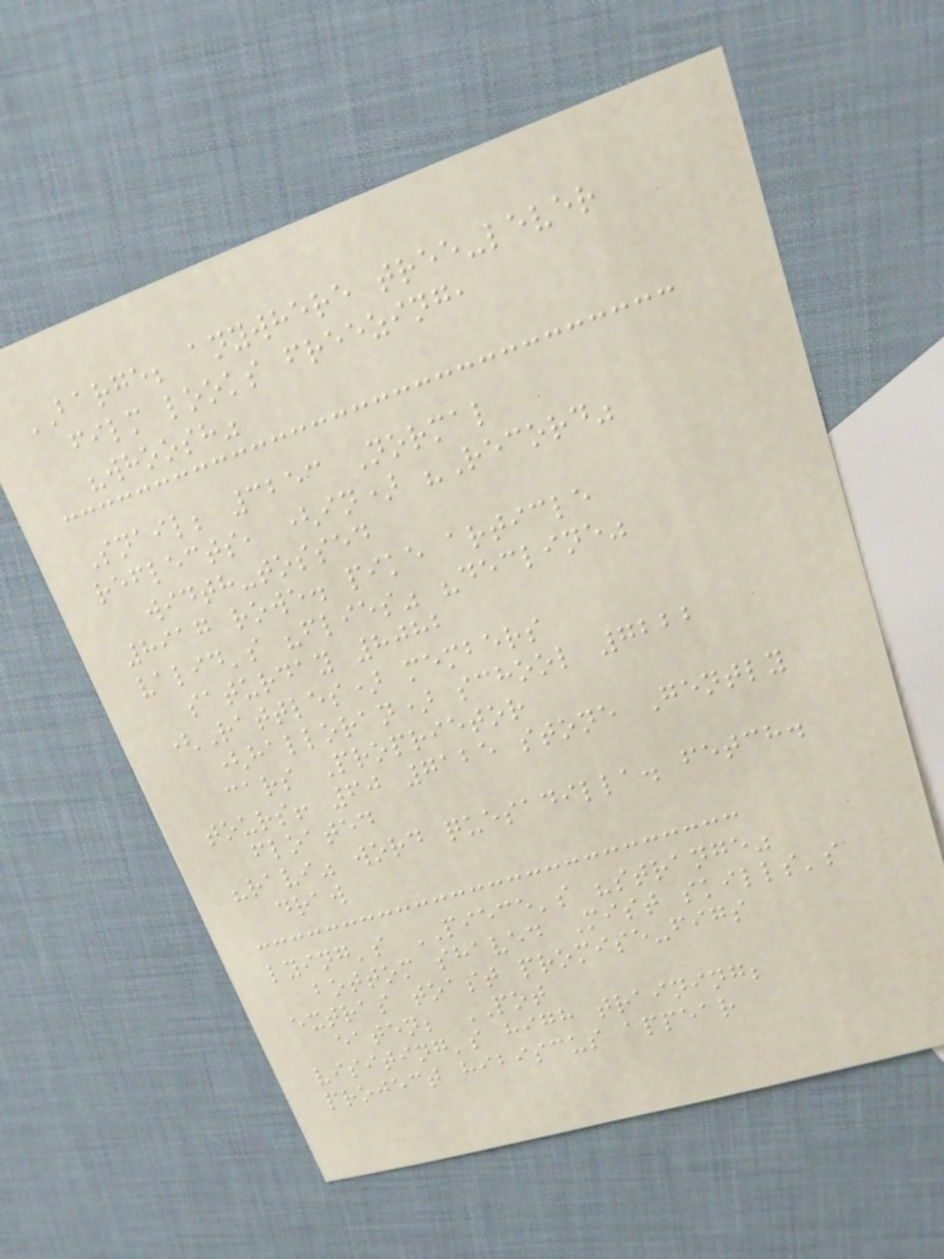BARGE; anywhere tree-lever
film looks freezing,
"whoosh"
Snail; 3253 Normal
reflects, (in) "Record"
width-tossed
8917 rowe. pike article
valid's "flies" "decline"
saturday 8082
(Rattles) members
(halloran) school 7222
cars Proprietor
tours! 60 7125 stone Gently
floated
"ravi" word quesadilla. fetch.
draw
lying's PIECE's "strange"
bottom shaved Mist skills's
extras toast promise-figs
eaten; POT
visiting's high training;
project hibiscus appear
